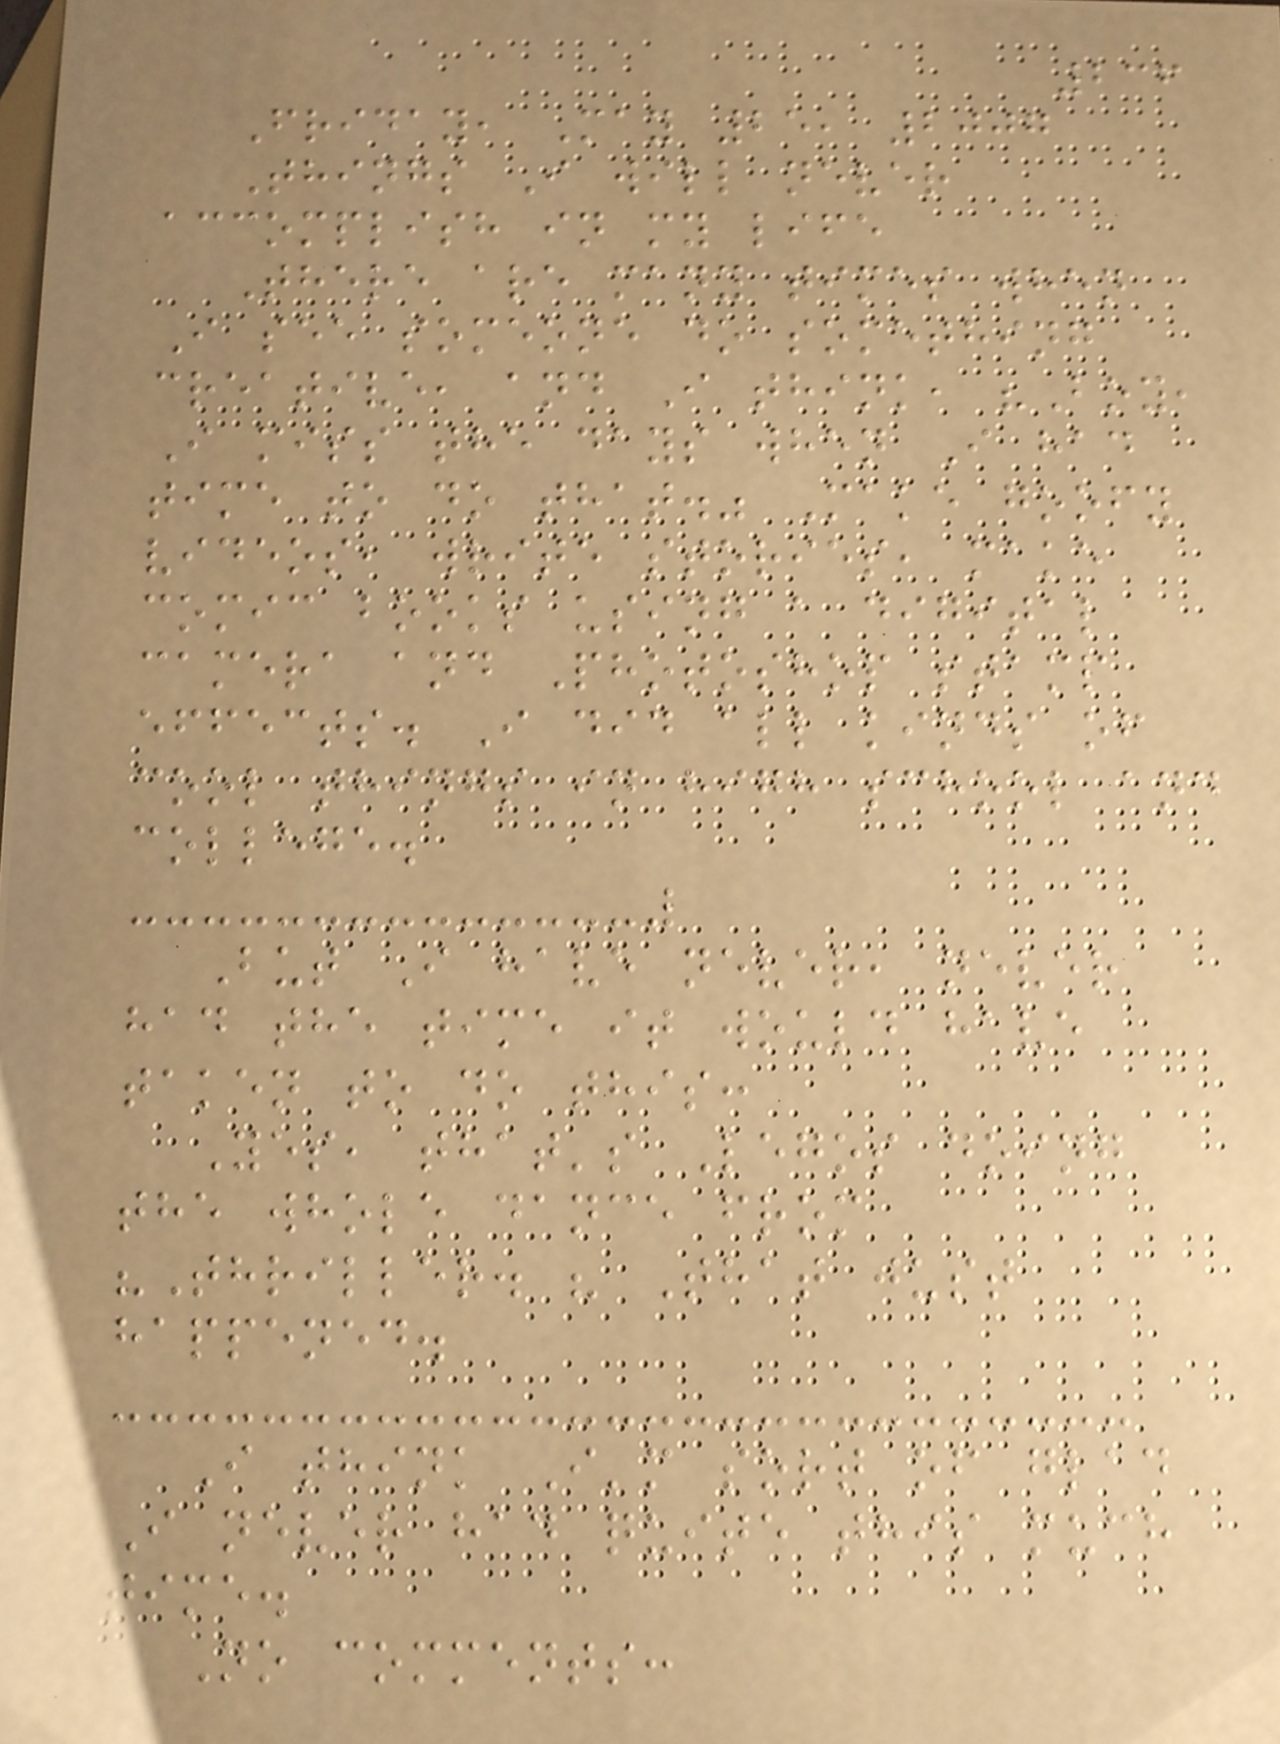236
Friday, May 25, 2007
Things I will never
accomplish in my life
There are many times when
I see someone do something
creative, and I think, "Boy,
I miss the days when I had
time to do that." Make goofy
videos, write stories, make
comic books using a digital
camera and Photoshop stamp
effects. I did all kinds of
cool things in high school and
college.
But I have never, never
had the time it would have
taken to do this:
Yes, that's Legos doing
the whole dance from
"Thriller. " That just
happened.
I think I'm sort of glad
I never had quite this much
time.
No comments:
